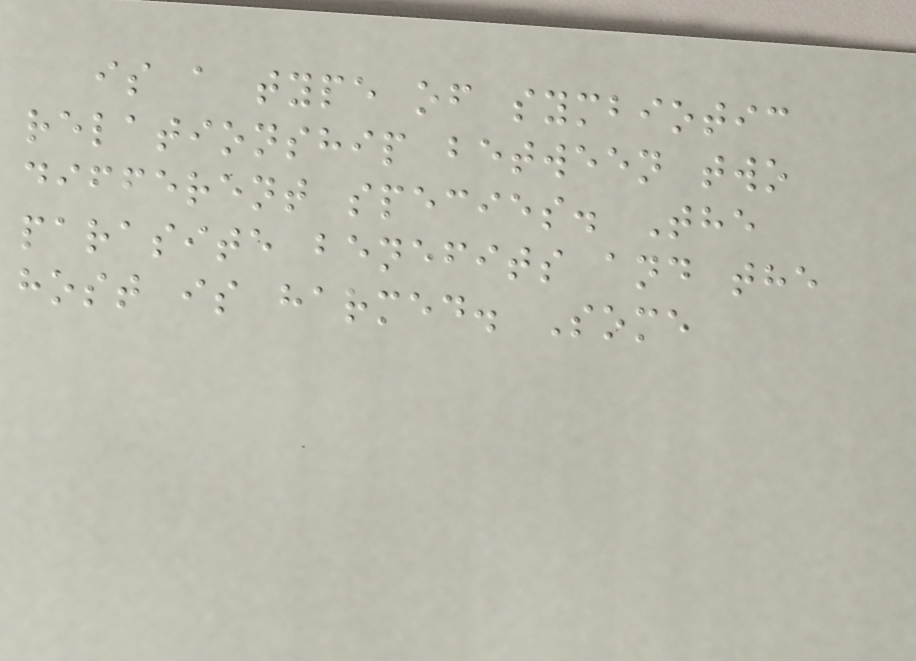is a type of symbiotic
relationship between two
different species. The
parasite benefits and the
host is harmed. Some
